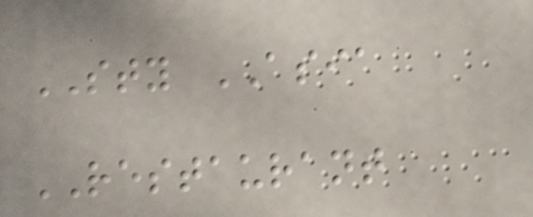STY ASIA
RESTAURANT
